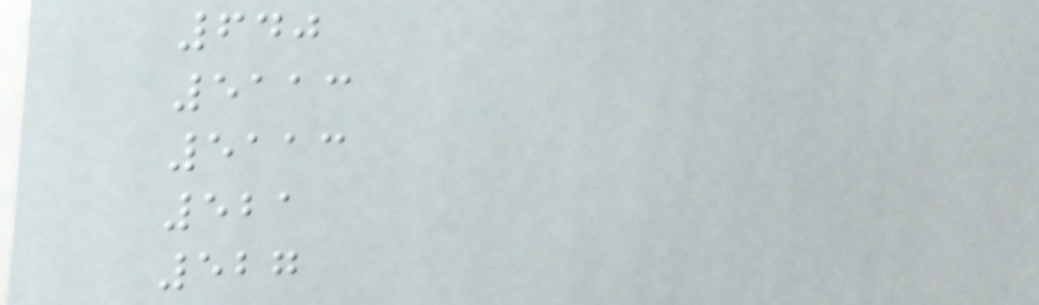640
5113
5113
521
527
